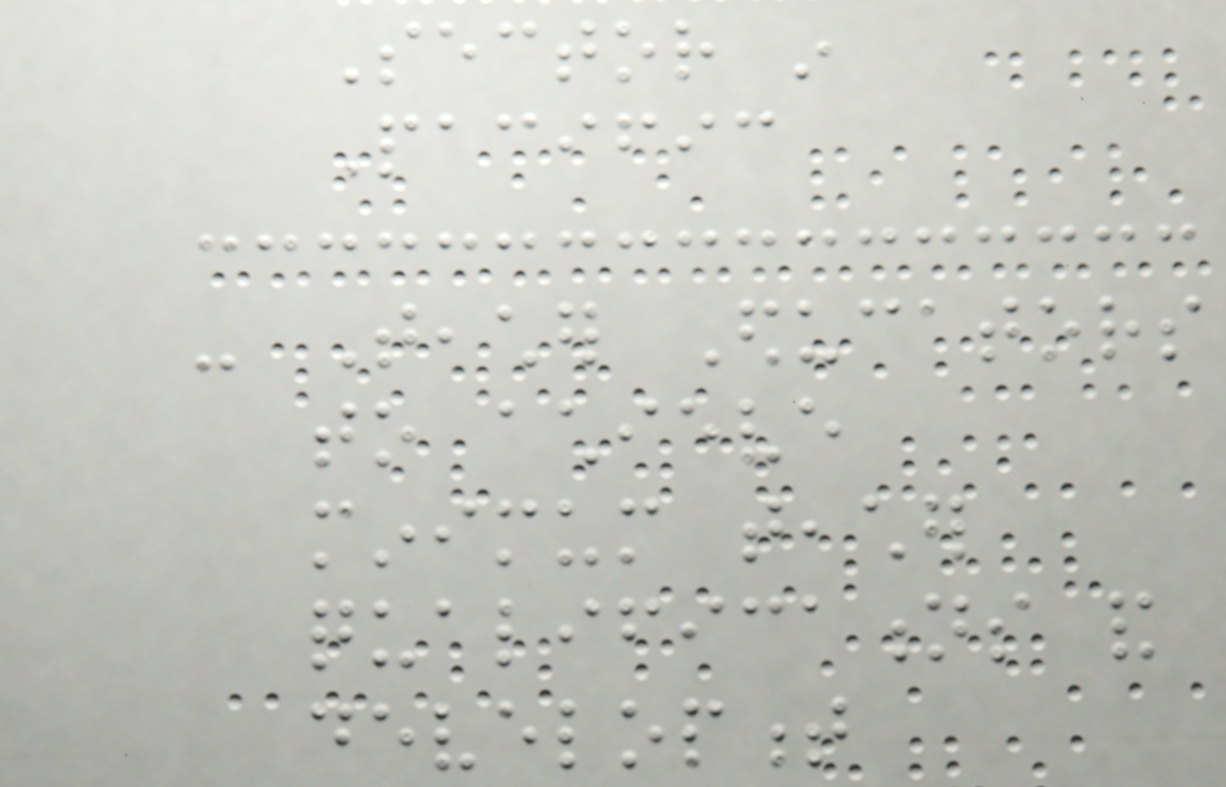Sector in
Pacific
- Teacher Educators
to achieve
minimum teacher
qualifications and
development
